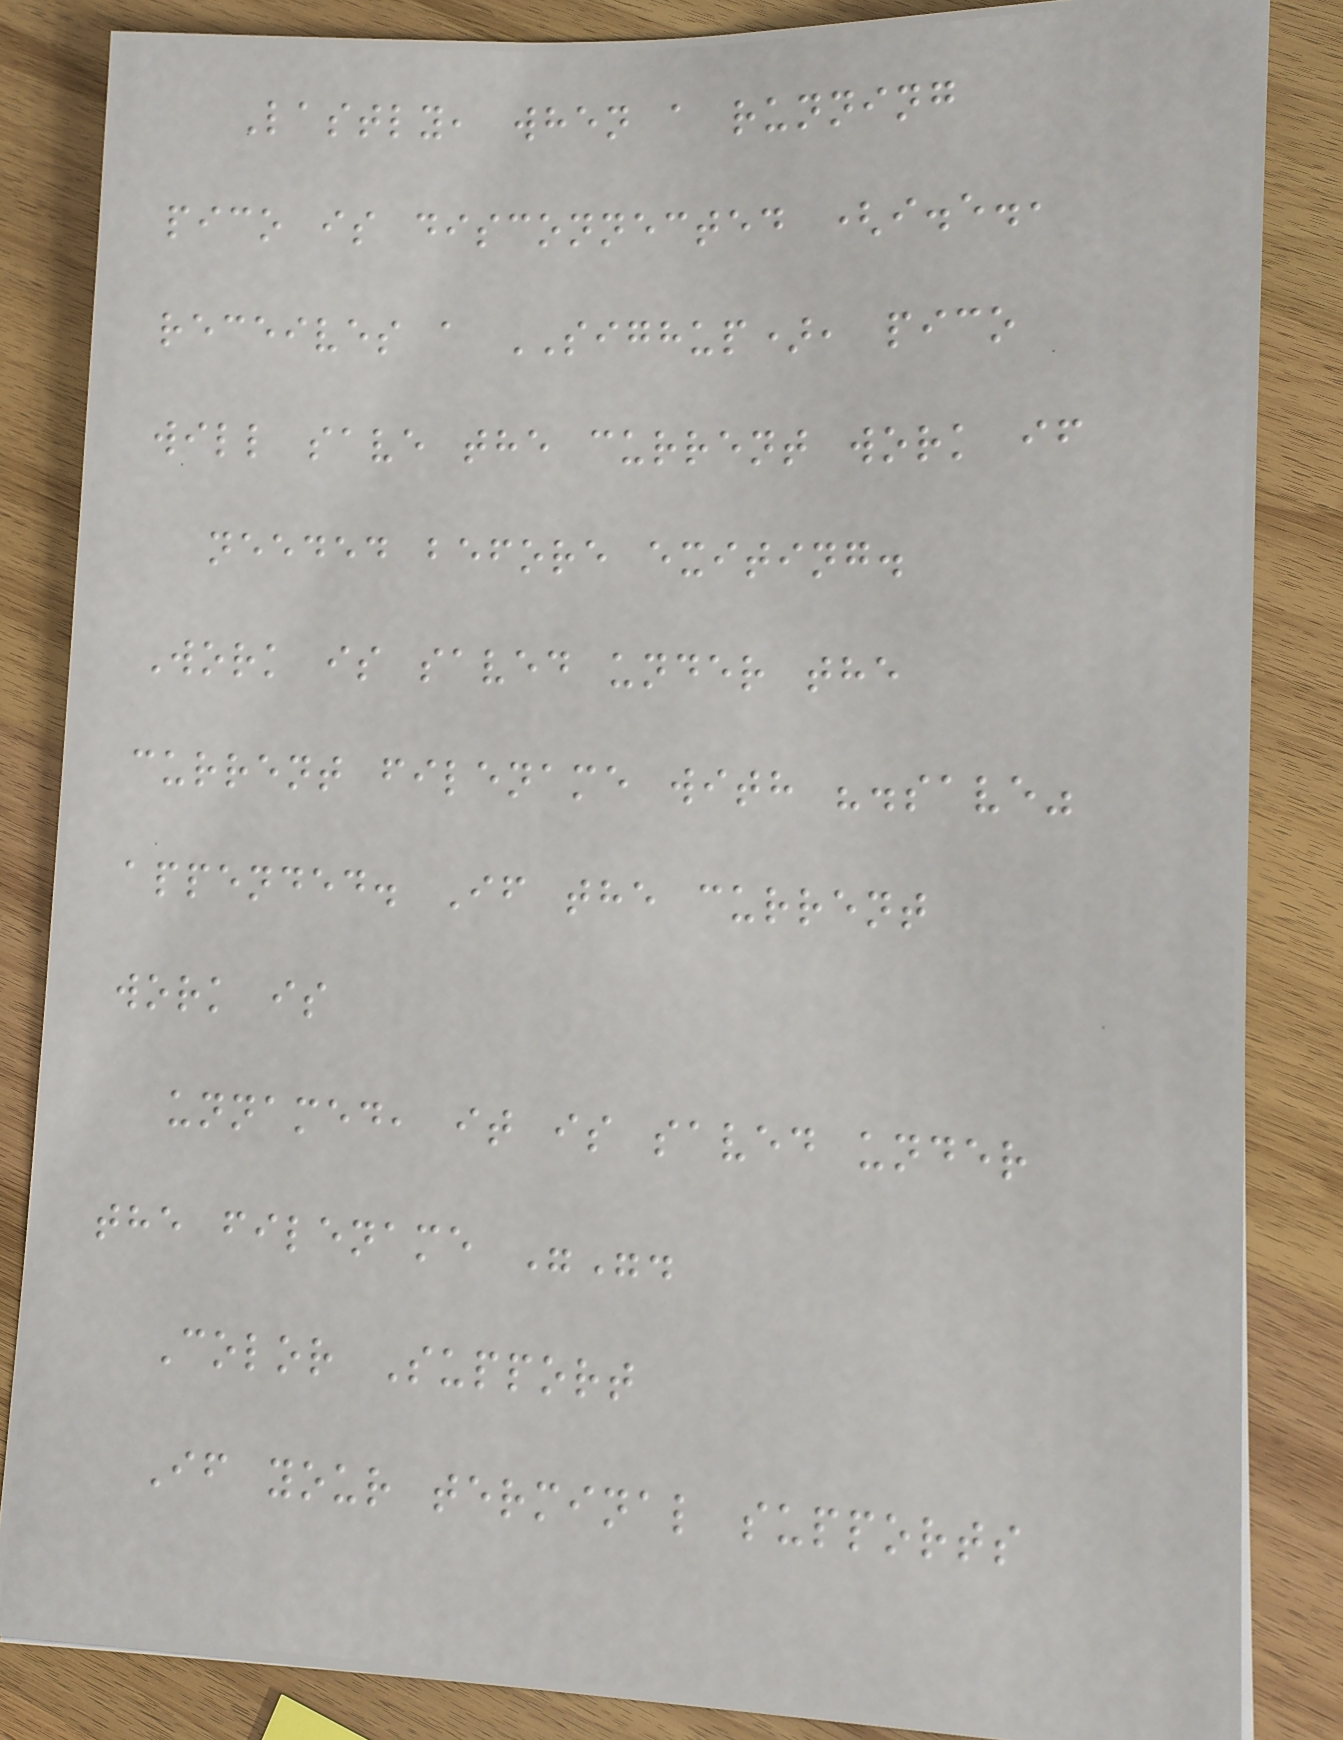Lastly, when a running
pico is disconnected (i.e.,
receives a SIGHUP), pico
will save the current work if
needed before exiting.
Work is saved under the
current filename with ".save"
appended. If the current
work is
unnamed, it is saved under
the filename "".
Color Support
If your terminal supports
